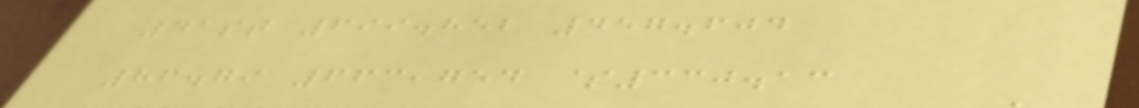41st 699.852 457.604
86.79 663,754 $330.13
